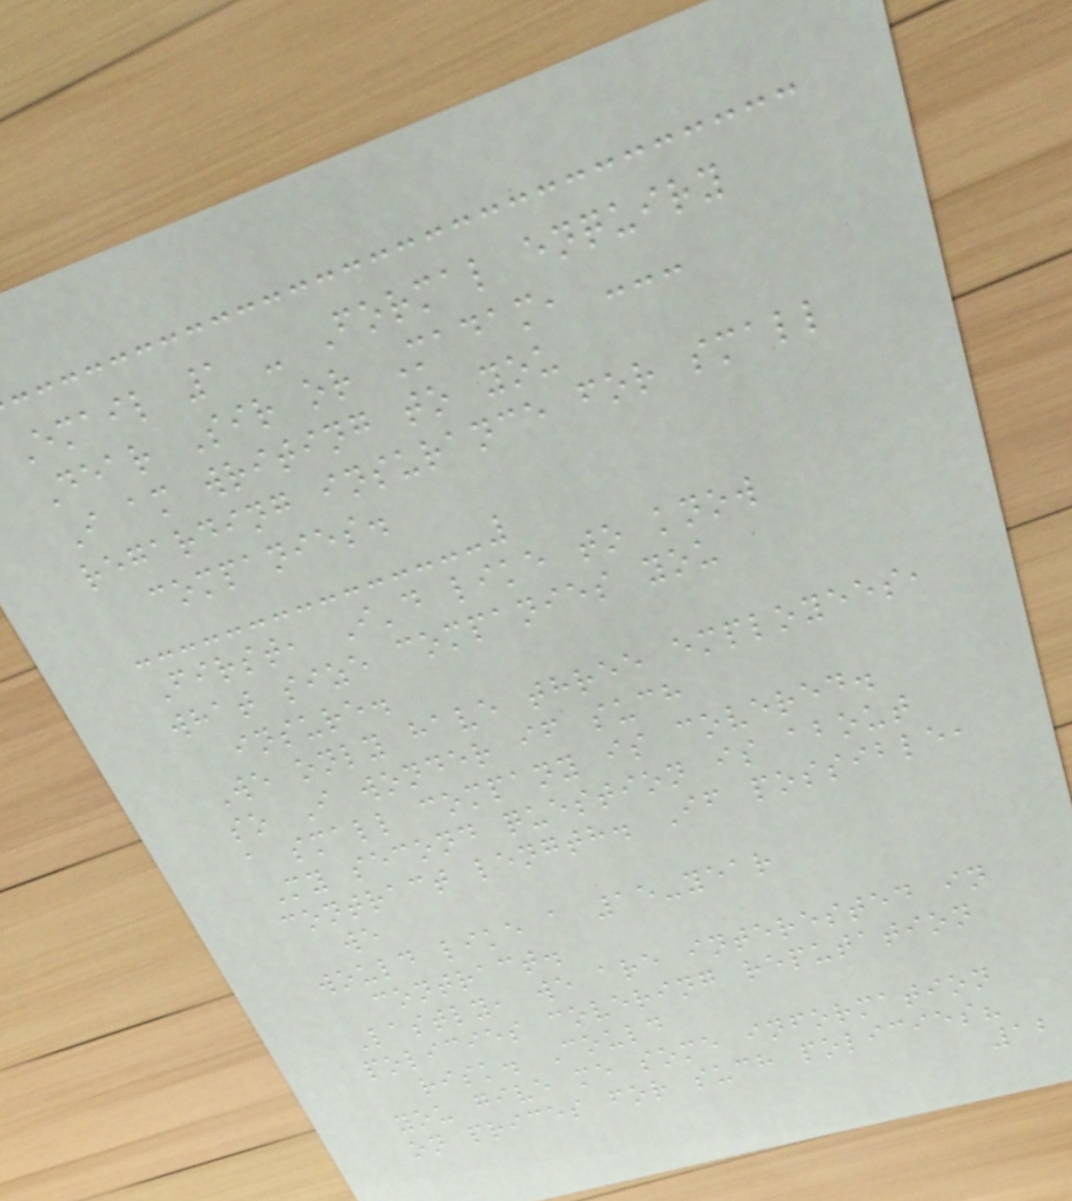Email 1 - Formal enquiry
Dear Sir or Madam, ---
I am writing to you
regarding insurance for small
companies.
First, I'd like to know
what size companies you
insure.
We only have three employees,
so I wonder if such
a small company is covered.
My second question is about
contract length. If possible,
we
would like a 15-year
contract.
Lastly, we are interested in
policies covering reputation
risk. Could
you give me some information
on prices for such policies?
12
